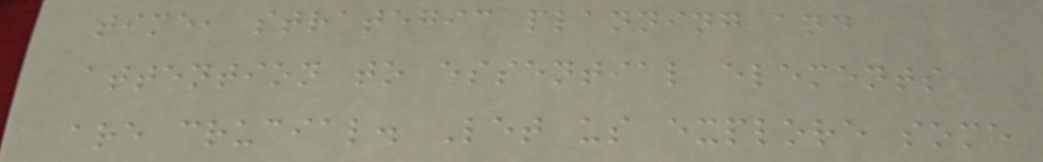time, strategic planning and
attention to essential elements
are crucial. Let us explore some
